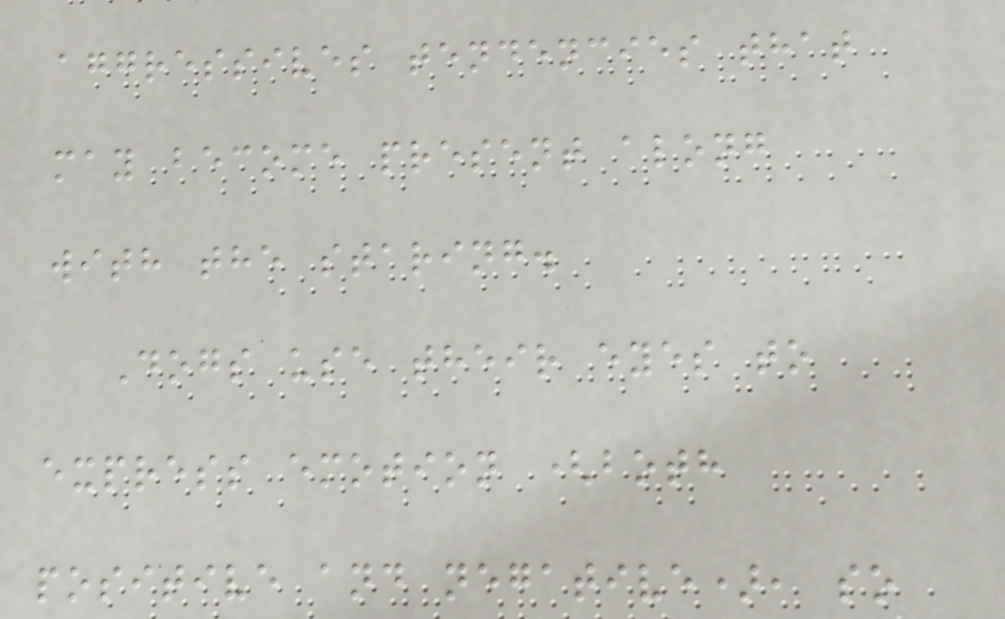aggressives tendencies that
may become present along
with the staring.
Dogs use their eyes to
express emotion (both
positive and negative), so
